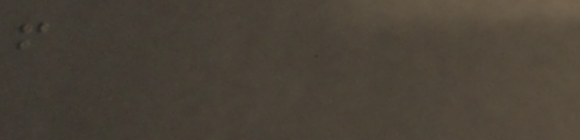f
